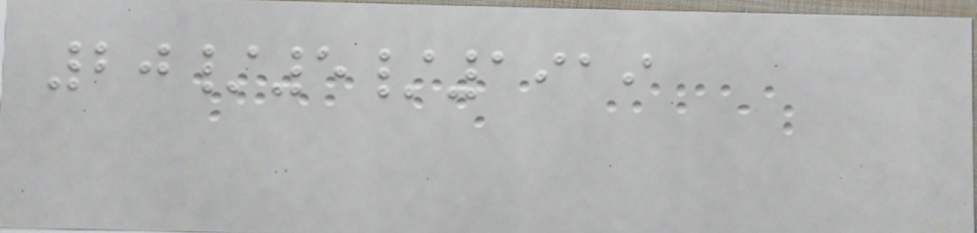20/5/1919
